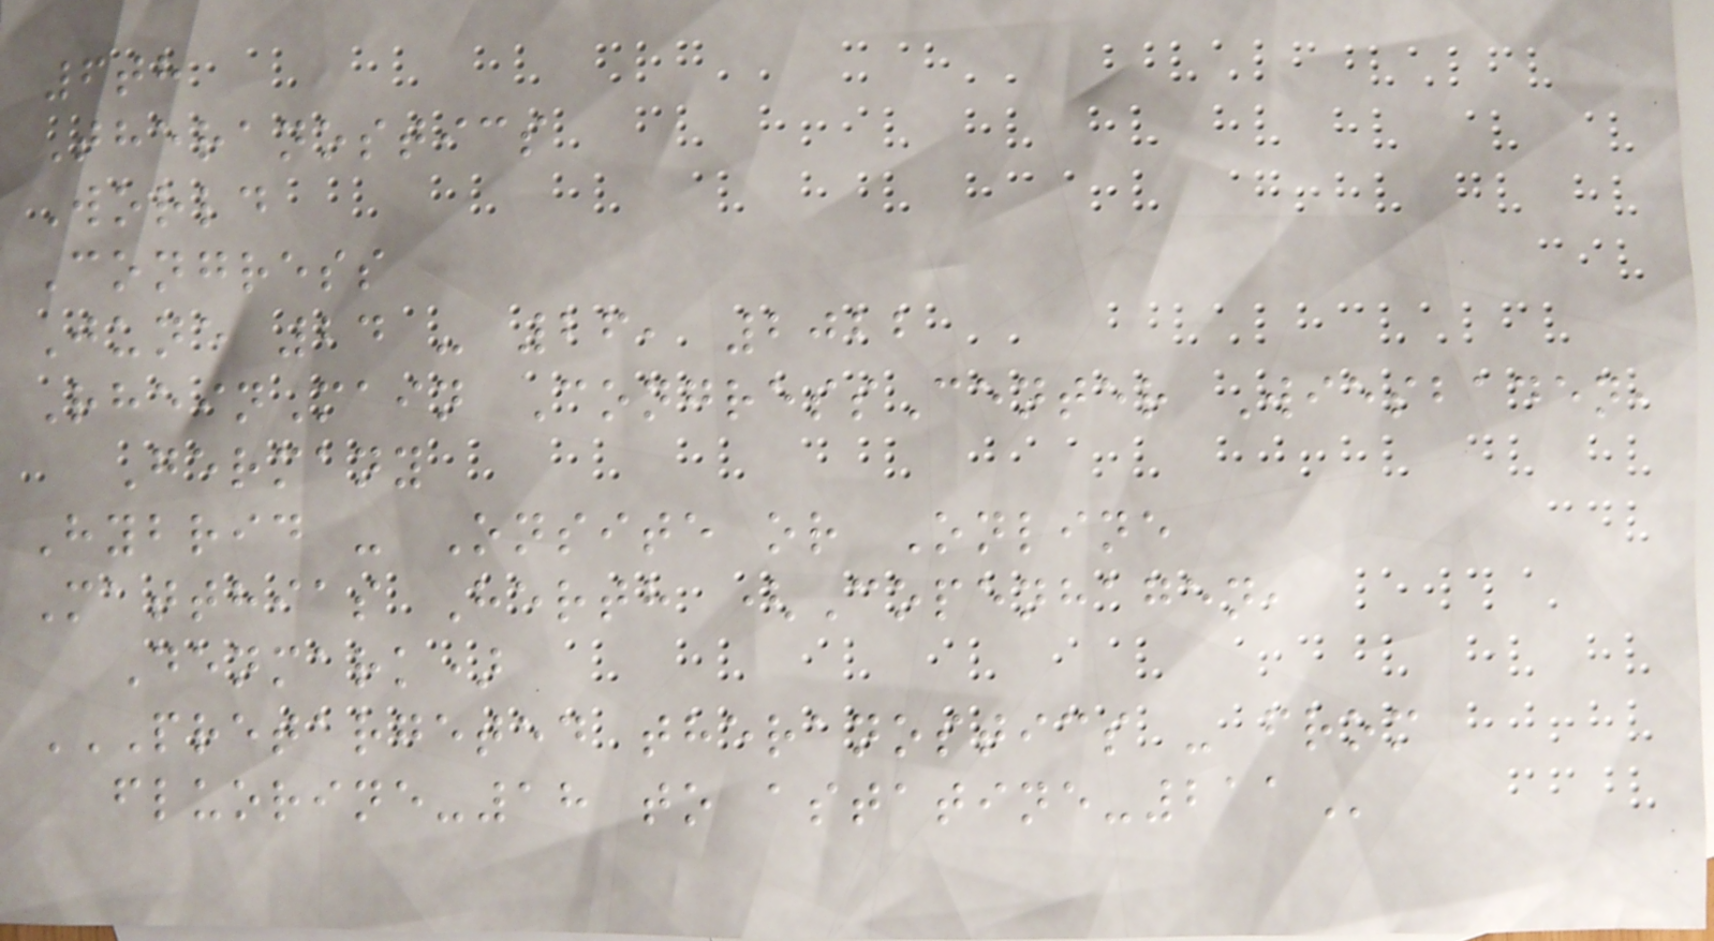6th
Theranostics
World
Congress
June 24 - 26, 2022
RheinMain CongressCenter Wiesbaden,
Germany
Hybrid - Onsite or Online
Matthias Herth (Copenhagen,
Denmark)
PRETARGETED THERANOSTICS - FROM
FLUORINE-18 TO ASTATINE-211
